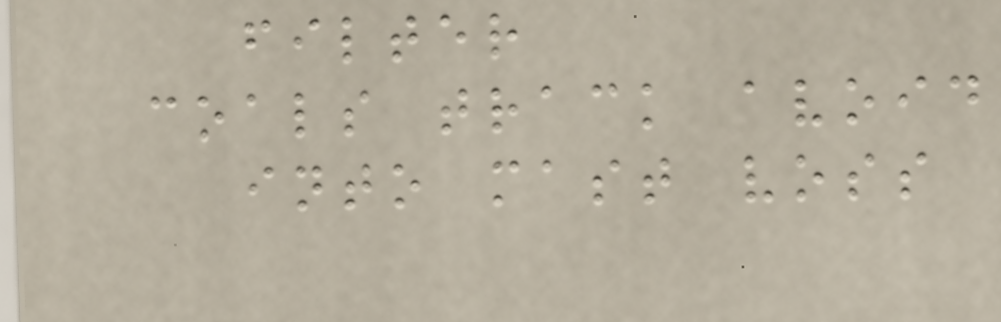filter
coals track avoid
into mast voss
